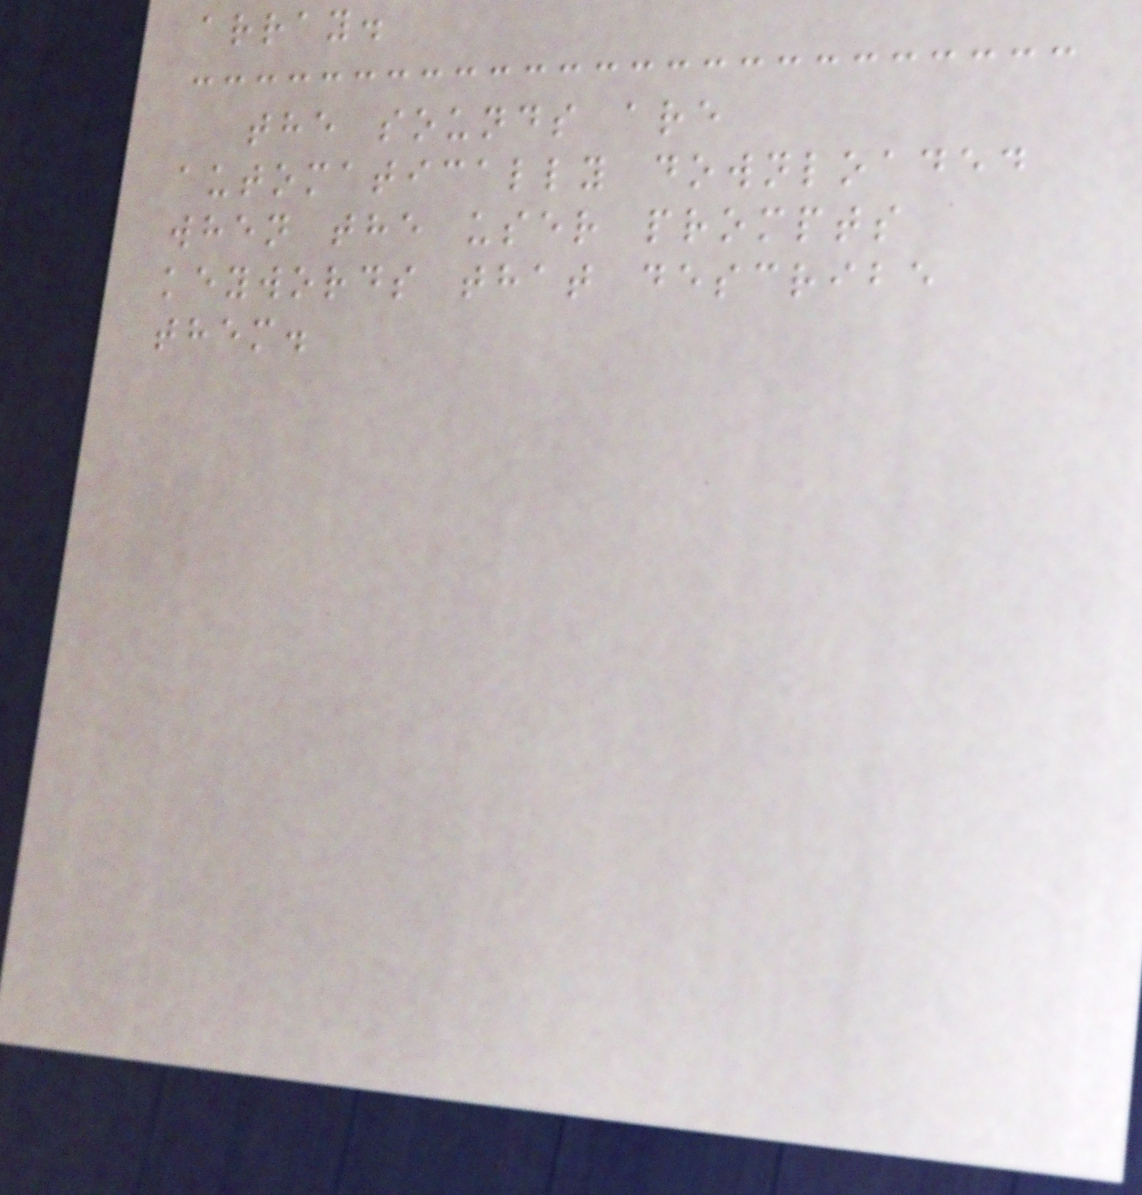array.
the sounds are
automatically downloaded
when the user prompts
keywords that describe
them.
